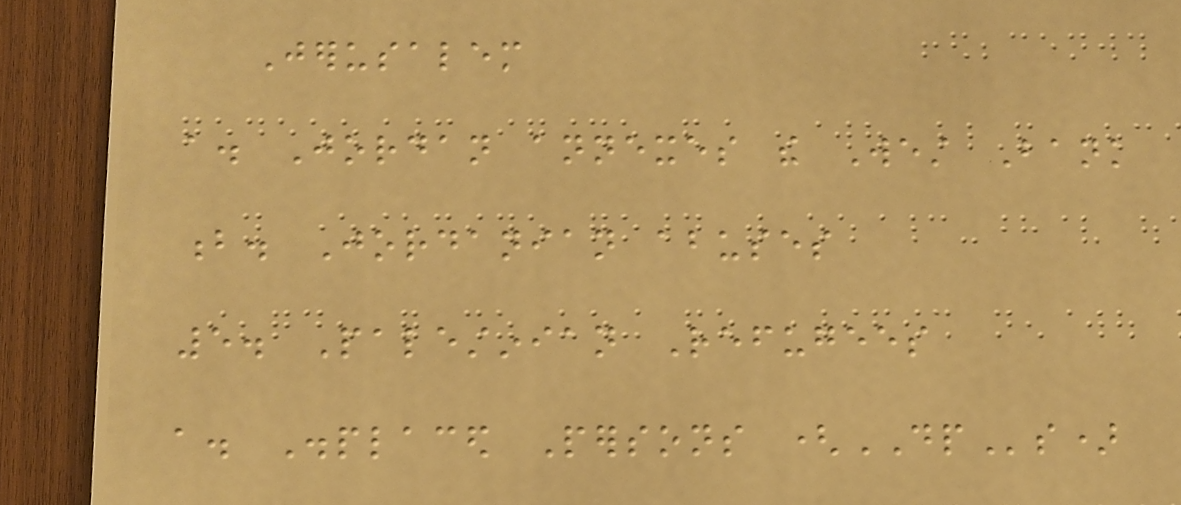Jerusalem
a. Jordan annexes the West Bank
b. Jordanian abuses
5. Palestinian Refugees
a. Displaced Persons (DPs)
